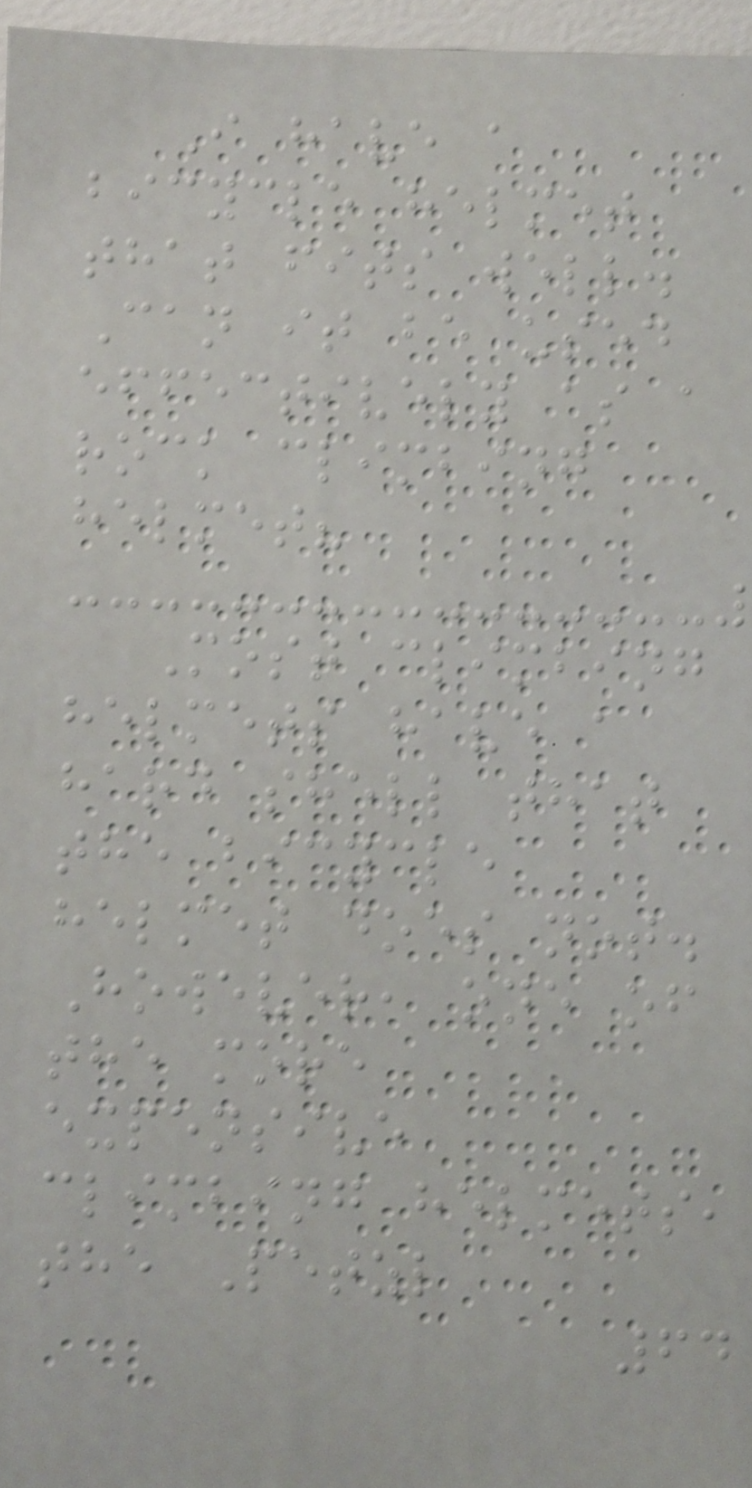I have a
bicycle helmet
that fits well.
Can it be used
effectively as a
rock climbing
helmet?
Most climbing
helmets have a
hard shell that
the bicycle
helmet does not.
However, one of
the more
expensive
climbing helmets,
the Petzl
64
